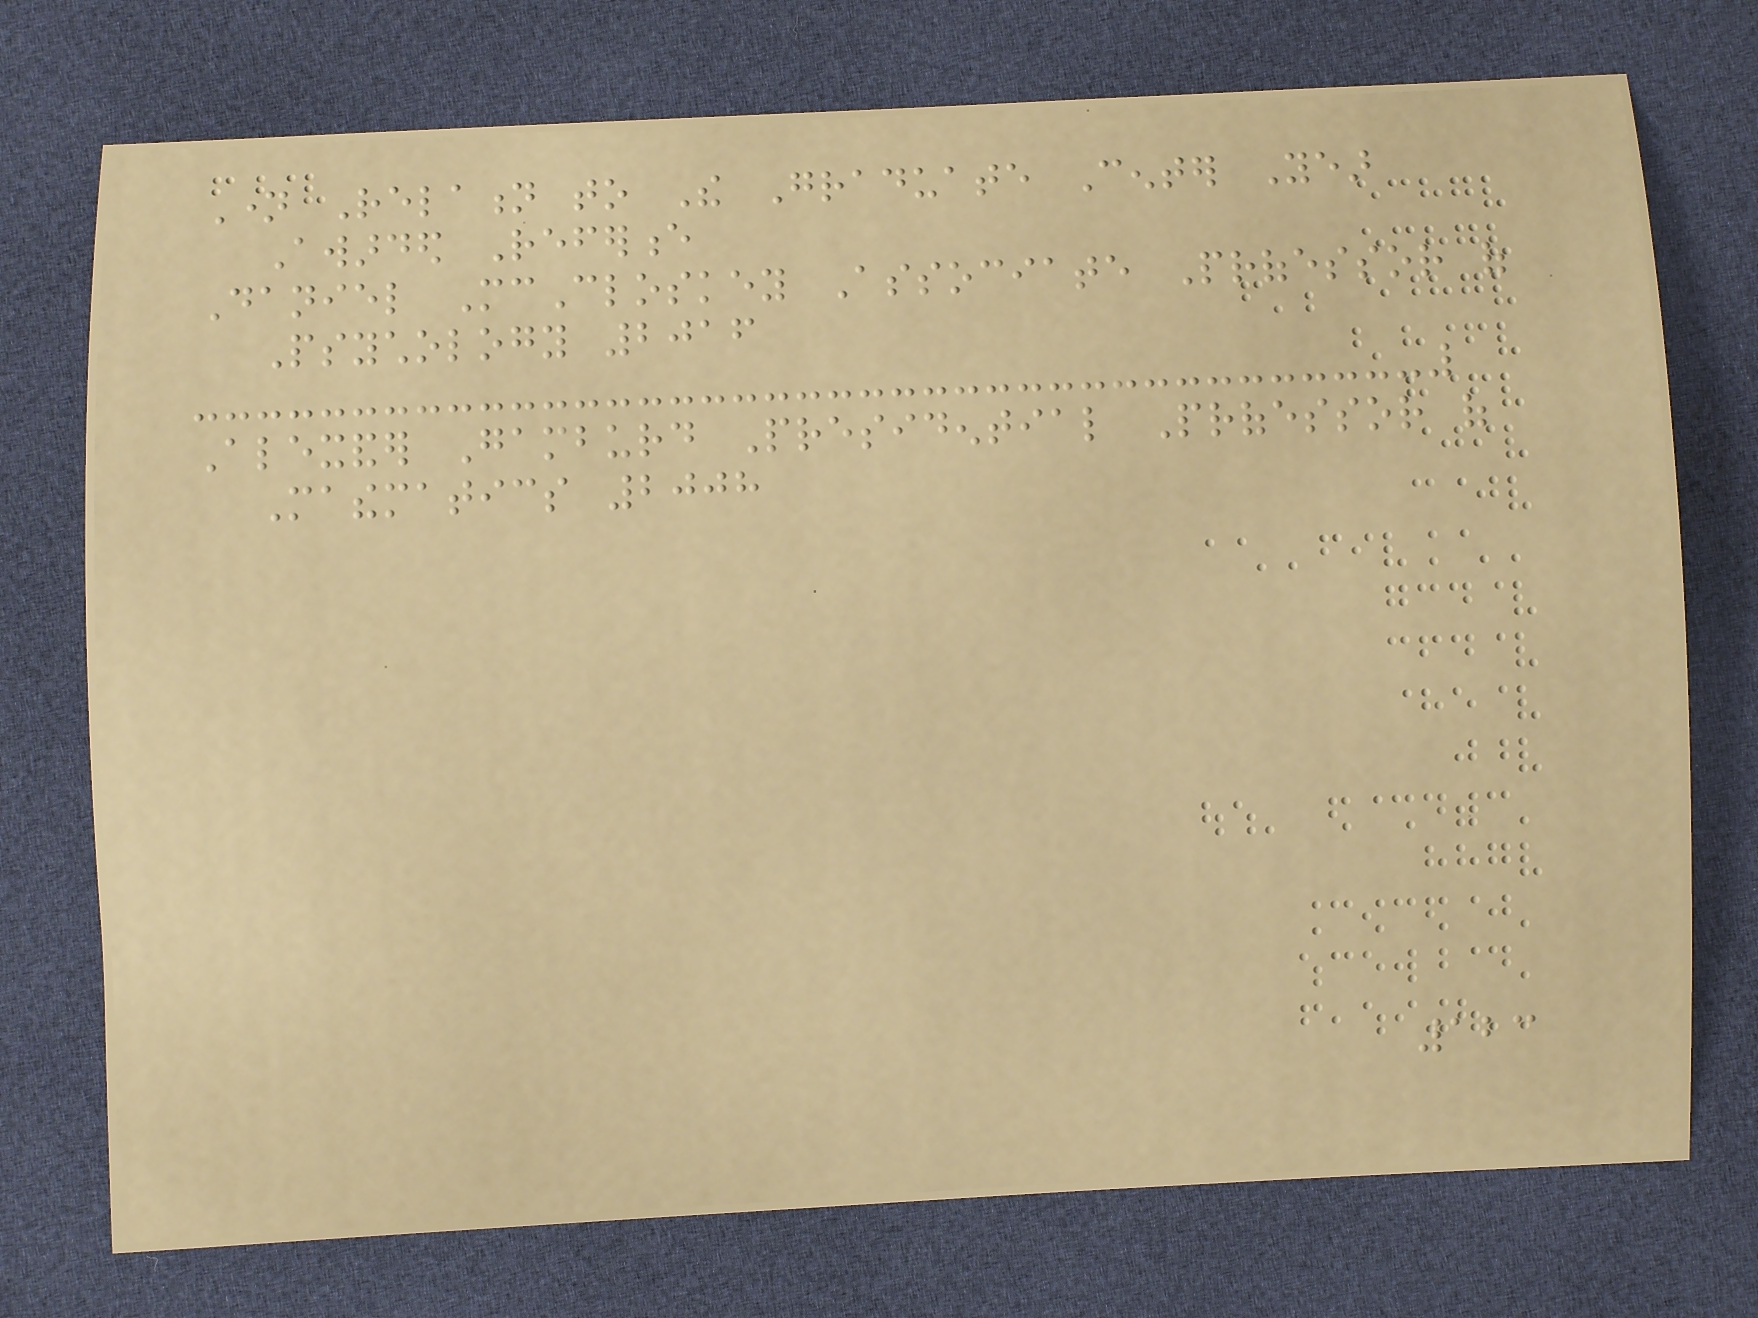Name Relation to The Graduate Center Year
Awarded Reference
Daniel McCloskey Associate Professor of
Psychology 2016
Alexander Gamburd Presidential Professor of
Mathematics 2008
123
